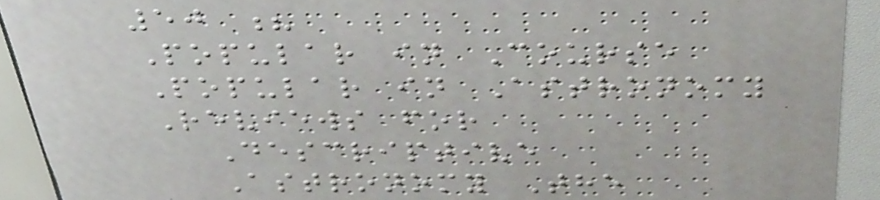50 ?
Popular in Course
Popular in Astronomy
Reviews for
Descriptive
Astronomy The
